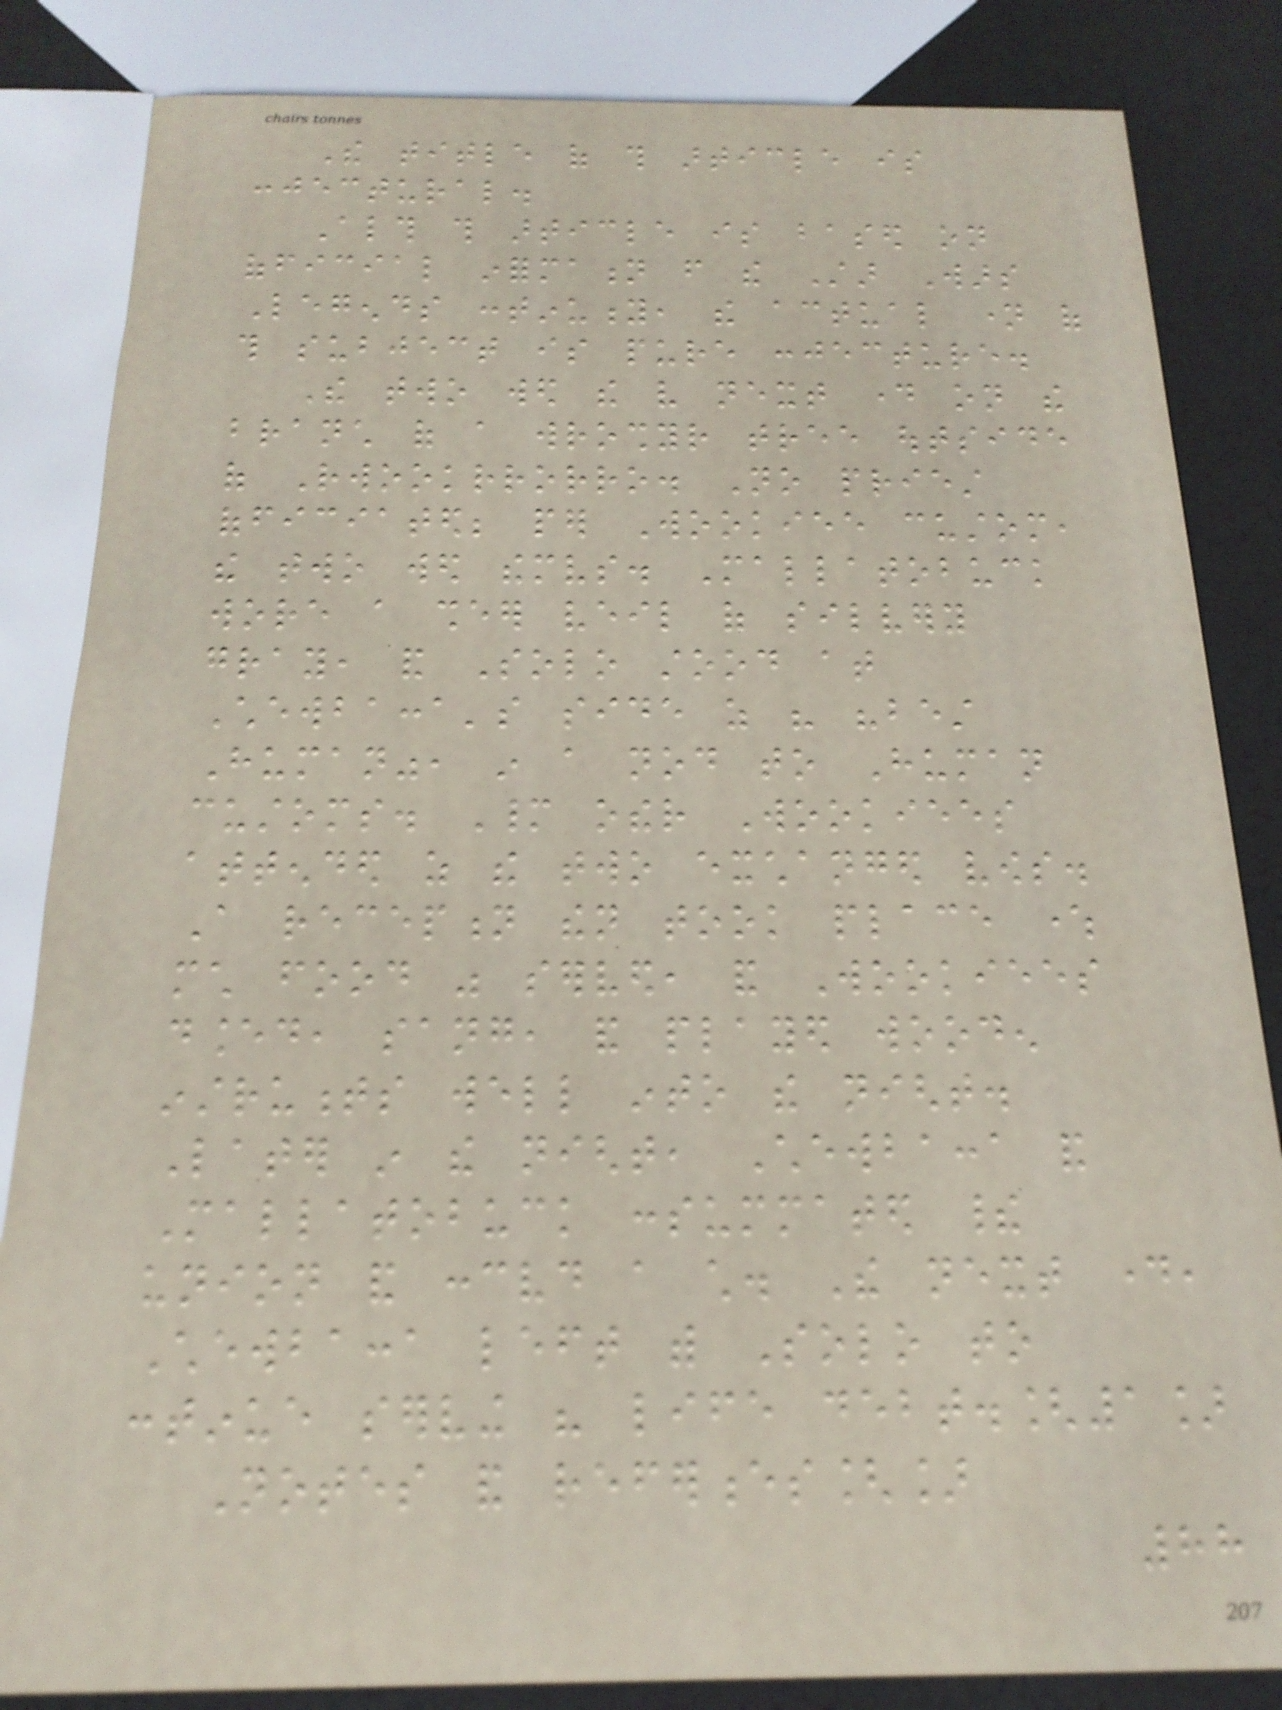The title of this article is
conjectural.
Although this article is based on
official information from the Star Wars
Legends continuity, the actual name of
this subject is pure conjecture.
The two wed the very next day on the
branch of a wroshyr tree outside
of Rwookrrorro. No priest
officiated; per Wookiee custom,
the two wed themselves. Mallatobuck
wore a sheer veil of silvery
gray, and Solo stood at
Chewbacca's side as his "best
Human", in a nod to Human
customs. Many other Wookiees
attended as the two exchanged vows.
A reception then took place where
much food was served, and Wookiees
danced, sang, and played wooden
instruments well into the night.
Later in the night, Chewbacca and
Mallatobuck consummated their
union and conceived a child. The next day,
Chewbacca left with Solo to
continue serving his life debt.[1]
Notes and references[]
88
